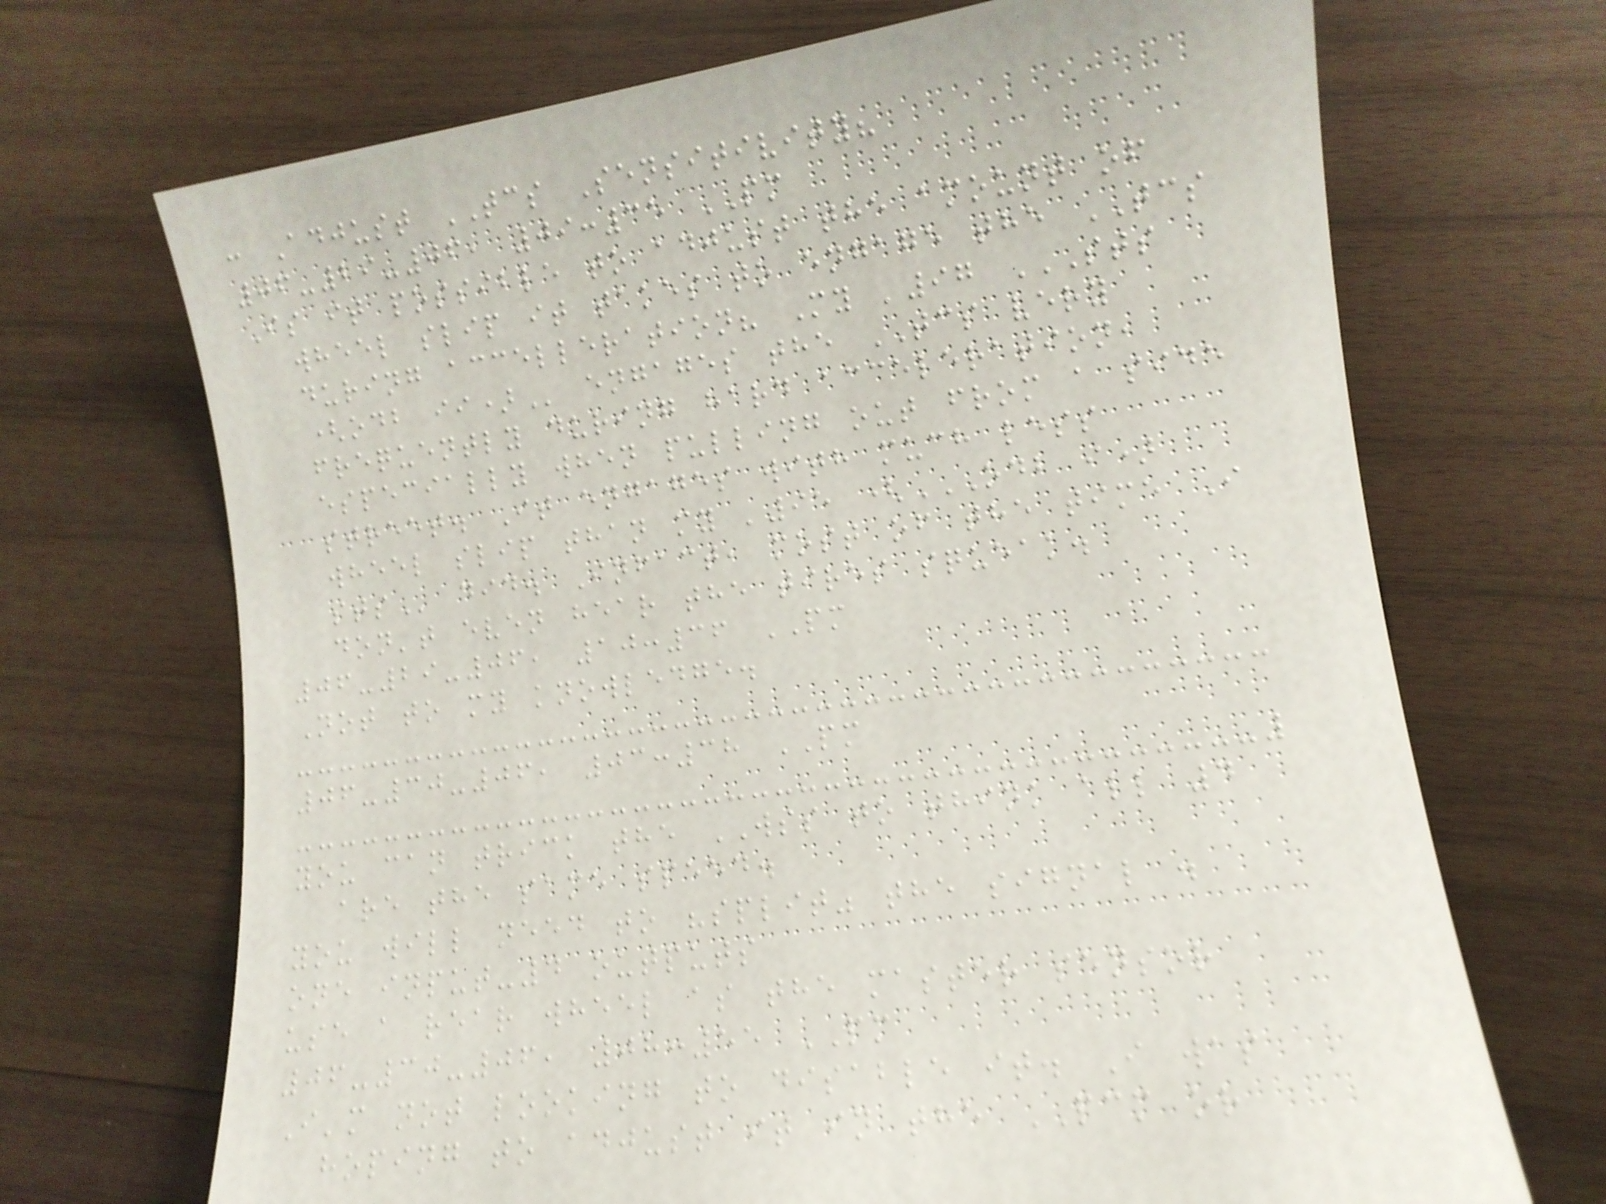: Adjust TCS Sensitivity?
06-29-06, 09:35 PM
Is it possible to adjust the amount of
wheel slip it takes to engage the TCS
during accelleration? My '97 STS
(ODB II) engages the TCS very
frequently during hard acceleration,
especially when pulling out from a side
street. It engages with much less
wheel slip than my '95 (ODB I)
STS did. Infact, most of the time I
don't even hear the tires squeak.
06-29-06, 10:36 PM
Not to my knowledge.
06-30-06, 03:38 PM
you can trick the WSS to think all 4
are the same speed.
you will need to "split" the signal .
one input-4 outputs
use a rear wheel as the master sensor
06-30-06, 08:55 PM
I'm not looking to disable it. I was
hoping to adjust it in the PCM or
